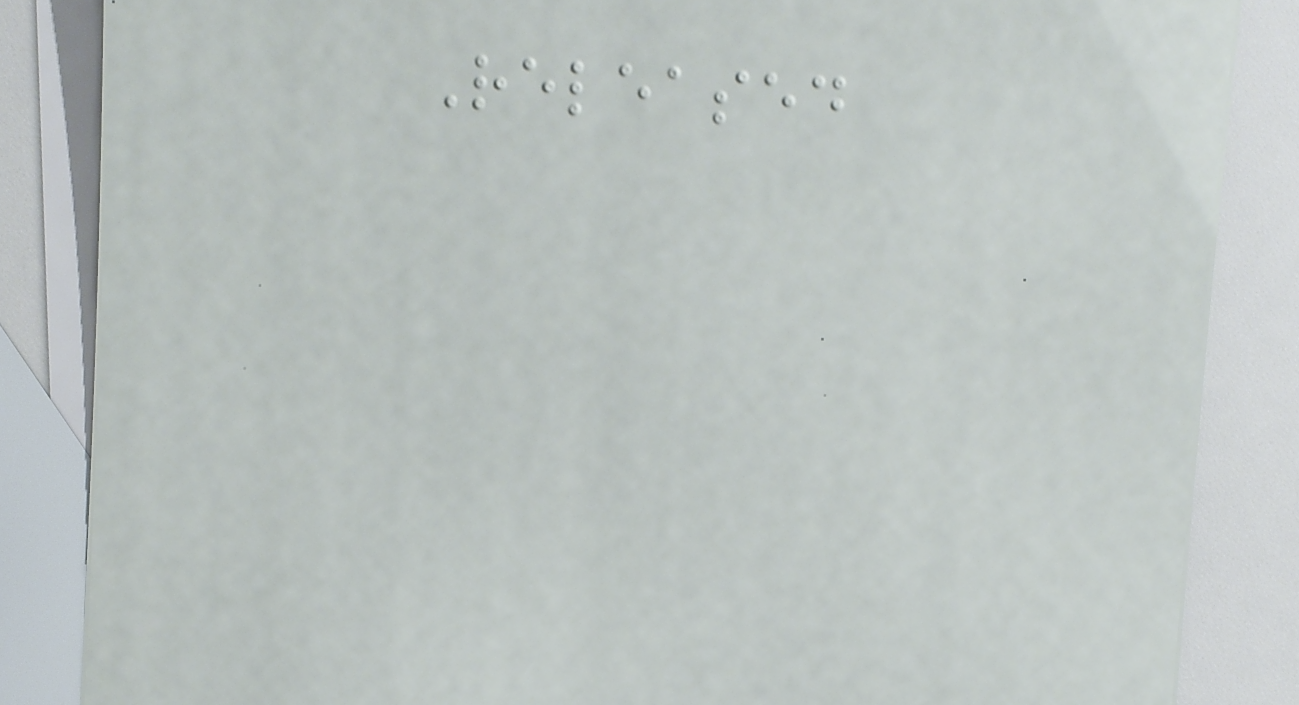Released
